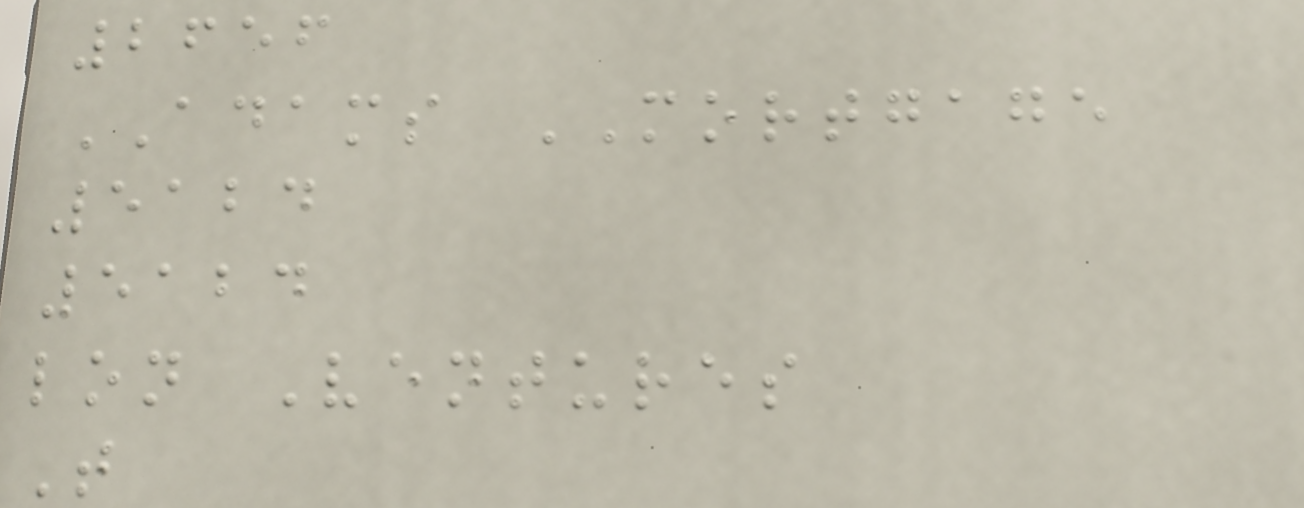2656
ADAMS MORTGAGE
5124
5124
lon Ventures
T
